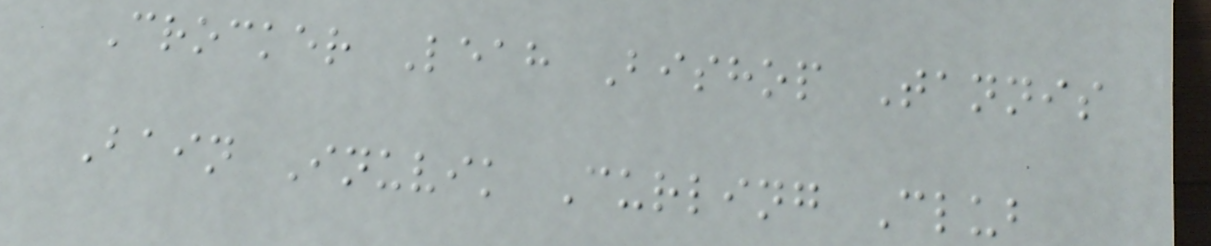Crocker Leah Bishop Tannis
Bain Inuvik Curling Club
